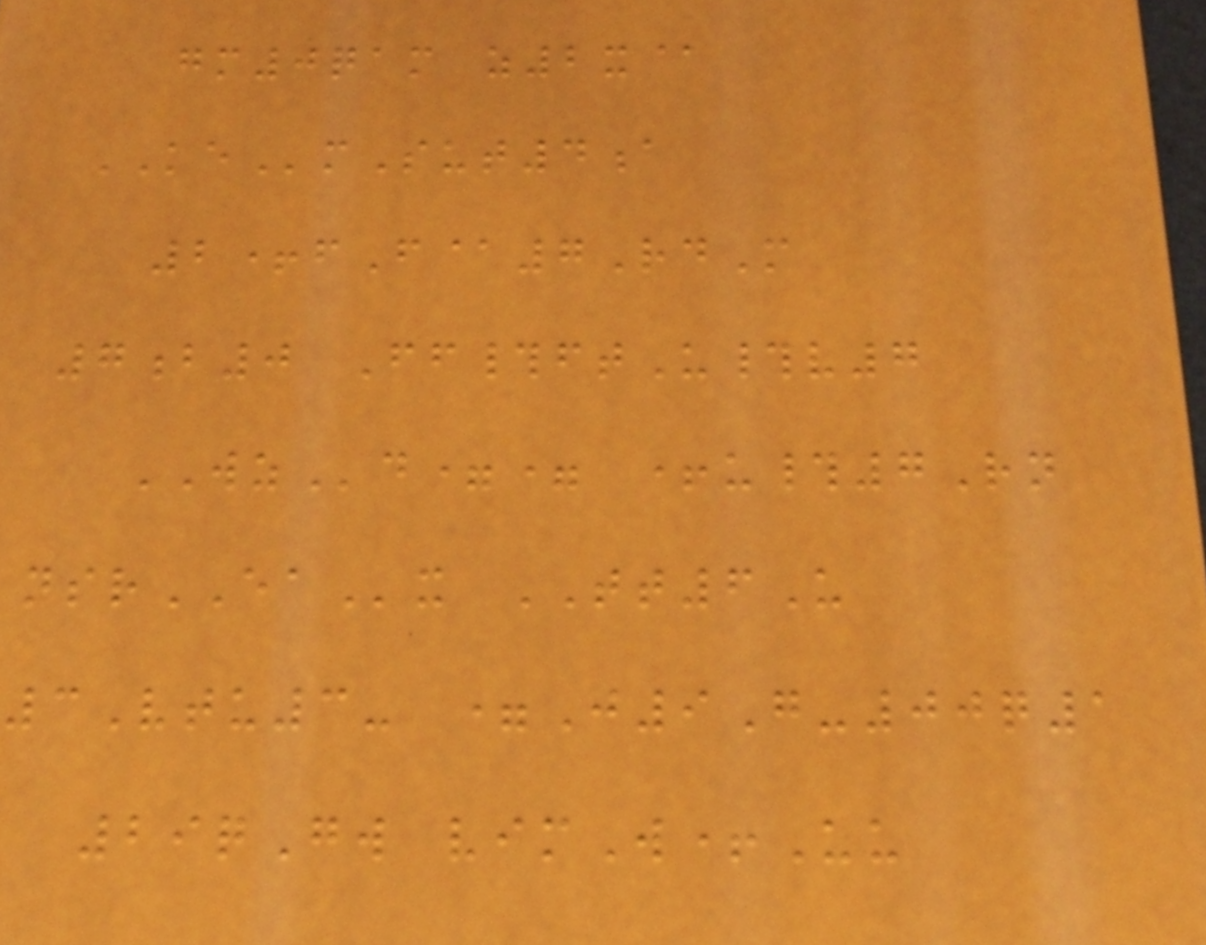gm0qam z2x@
KEmSut4a
2+fF@7RdM
7b0 Ff#ftU#v7
WZd== +u#7Rn
nsrEAx TT6U
3Vtu3- =J9G-00q1
29qGw vimW+Uu
